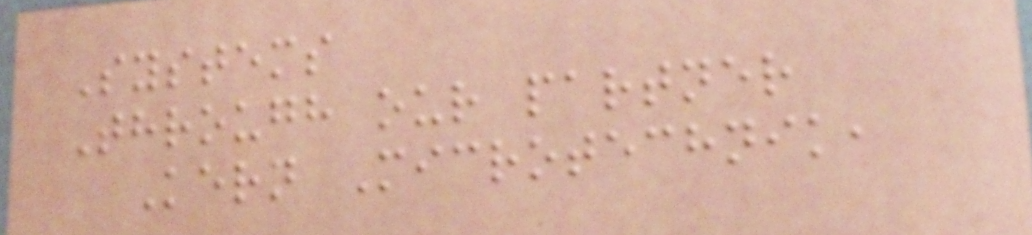Systems
Through our partner
Kern Microtechnik,
